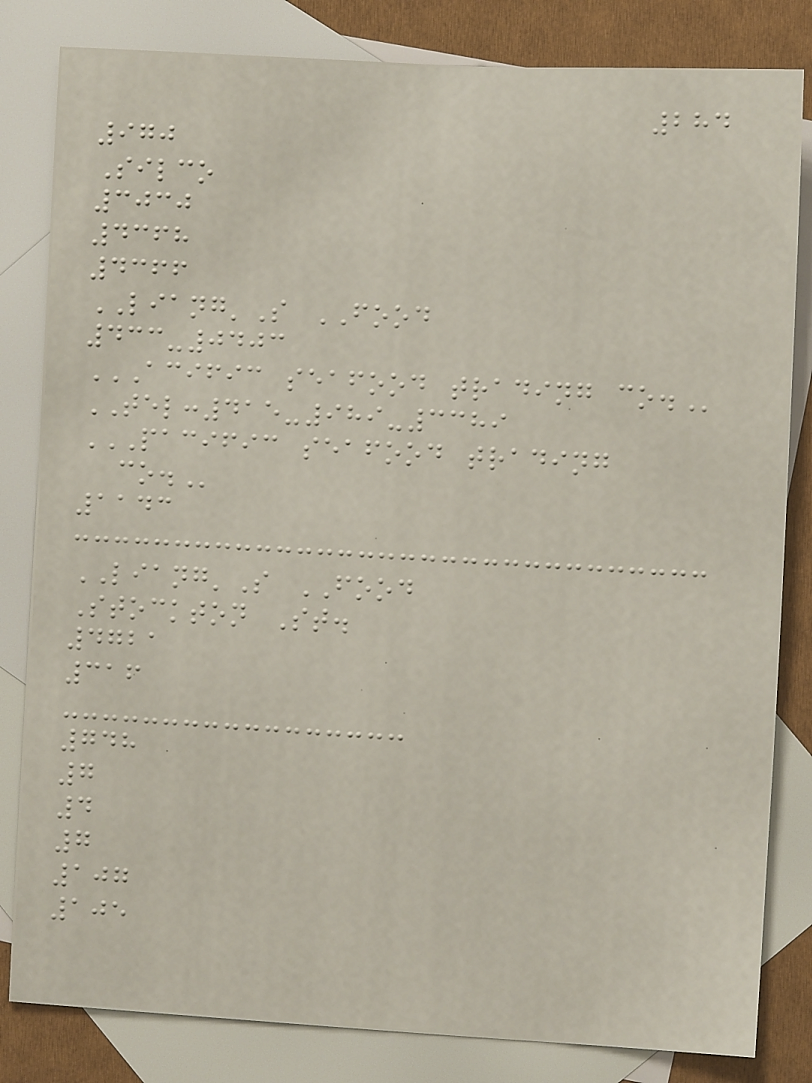284
970
Silco
3030
4368
4366
LIANG'S FOOD
433-0403
ACIFIC SEAFOOD TRADING CO.
TEL:415-989-3389
PACIFIC SEAFOOD TRADING
CO.
1143
LIANG'S FOOD
Stockton St.
4721
316
748
7
4
7
107
105
